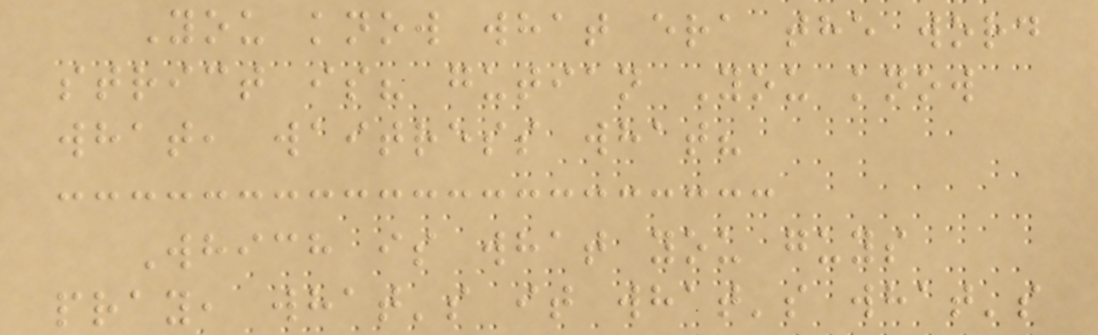You know what era the word
strict is? gutian You know
what, waitress what?
Which is what you guys
pray, what's it what's what's
